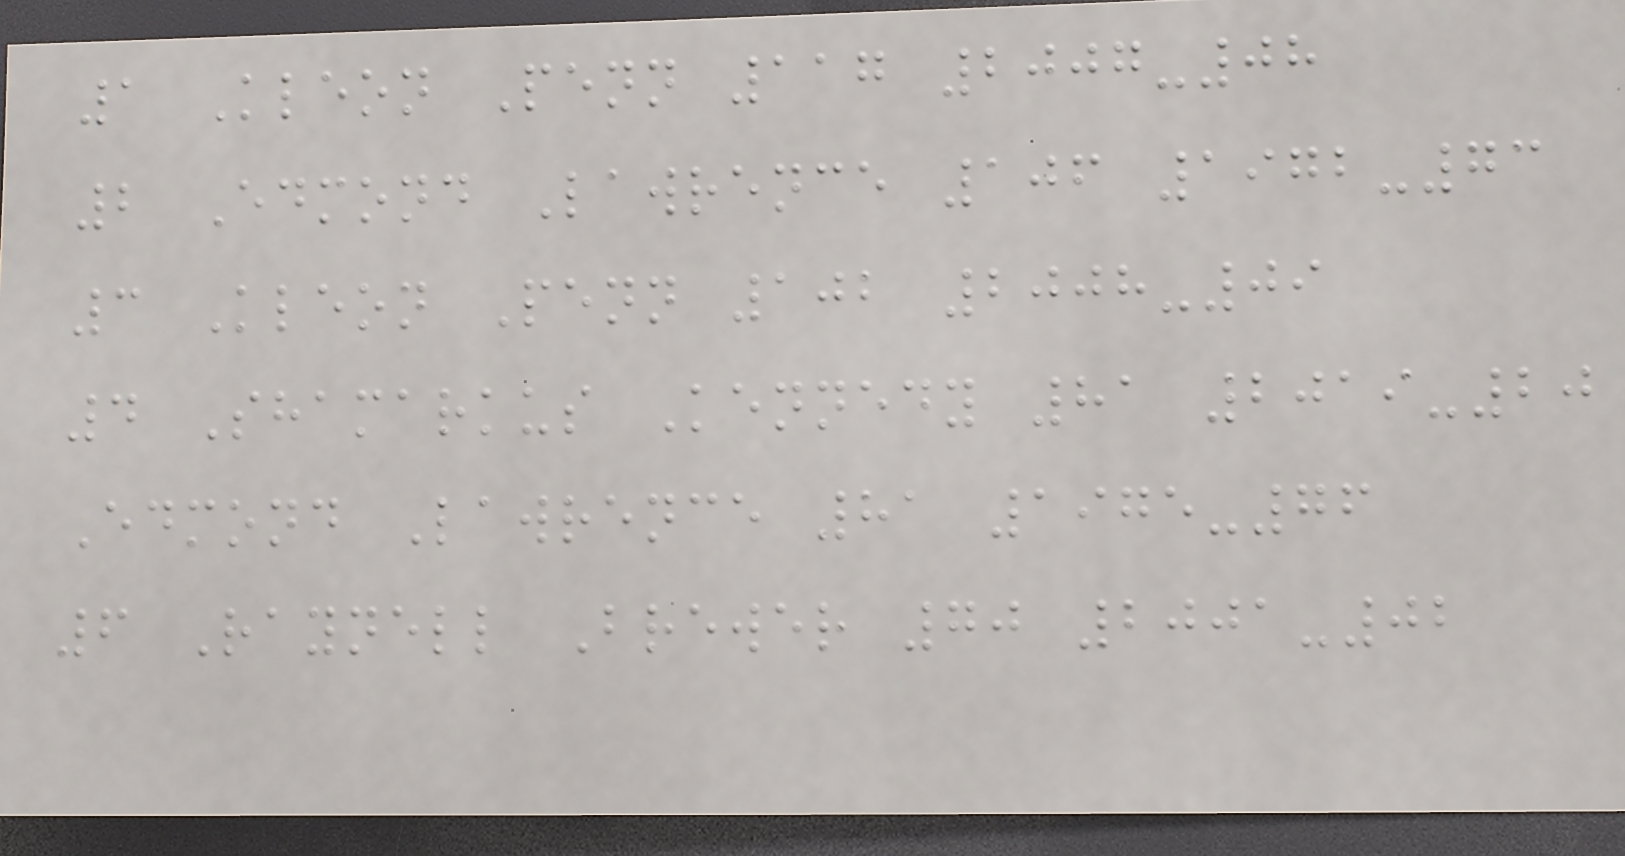1 Kleon Penn 117 2007-08
2 Edmond Lawrence 106 1972-73
3 Kleon Penn 102 2008-09
4 Shamarkus Kennedy 81 2019-20
Edmond Lawrence 81 1975-76
6 Raynell Brewer 70 2001-02
